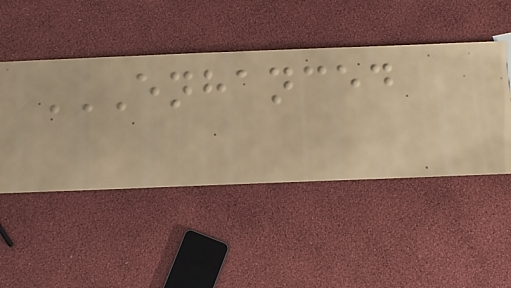ENHANCED
